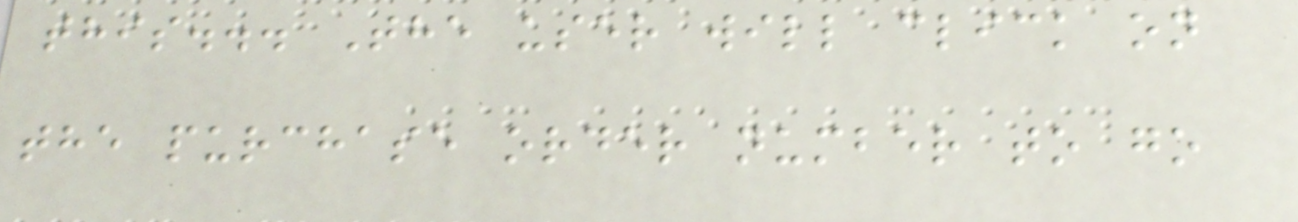this... The user will click on
the purchase order number to go
